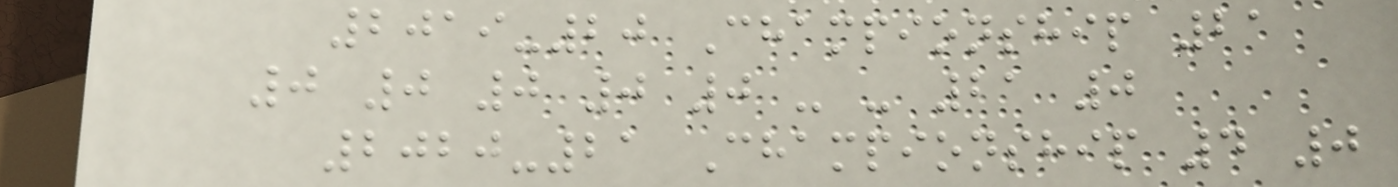2019-20 Championship 21
0 0 0 0 0 - - 21 0
2020-21 Championship 4 0
